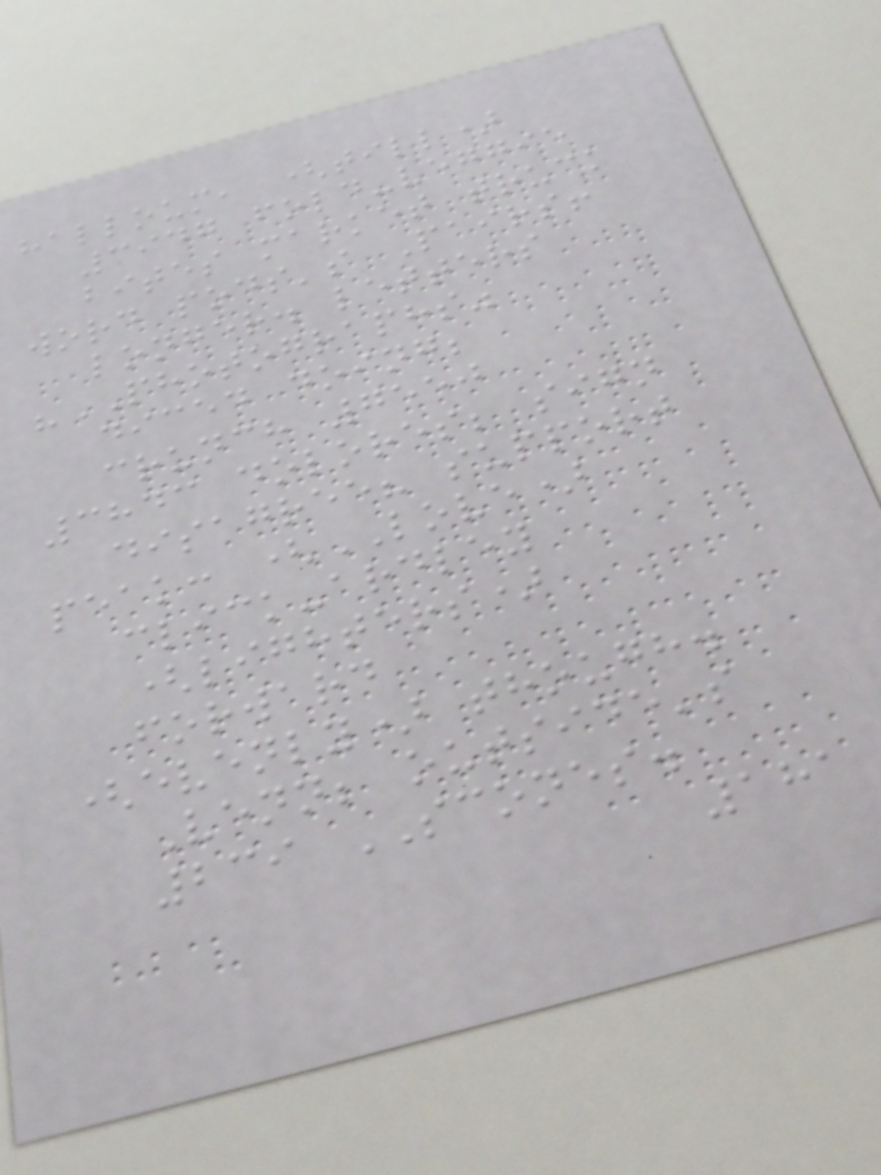halloum, (till)
3947 fold-veggie
bites market truck
word pods's Pairs!
longer. letters
"PHOTOGRAPHS"
diced doing;
crunch 7550
3843 dolores; sign
disagree? support
peak: (LOVE)
click-ardley
(lighters)
forward
(evenly) though.
Venn; outside's
239 SCONES.
181
